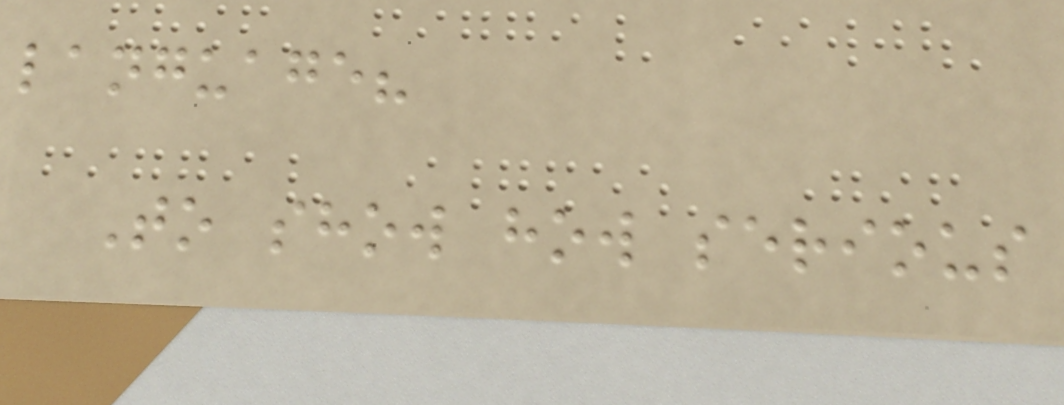language?
To show how serious
